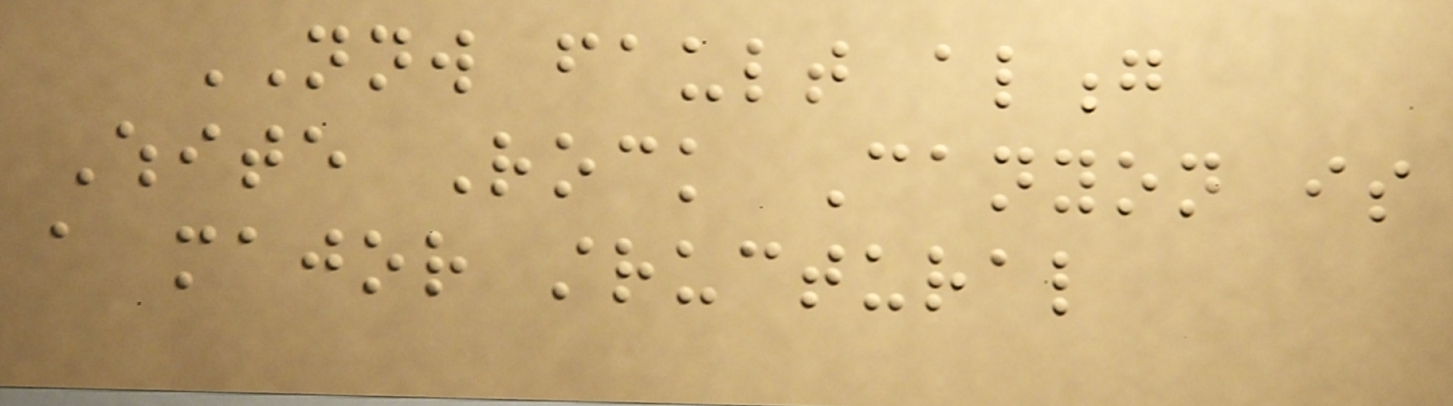NNW fault along
White Rock Canyon is
a major structural
